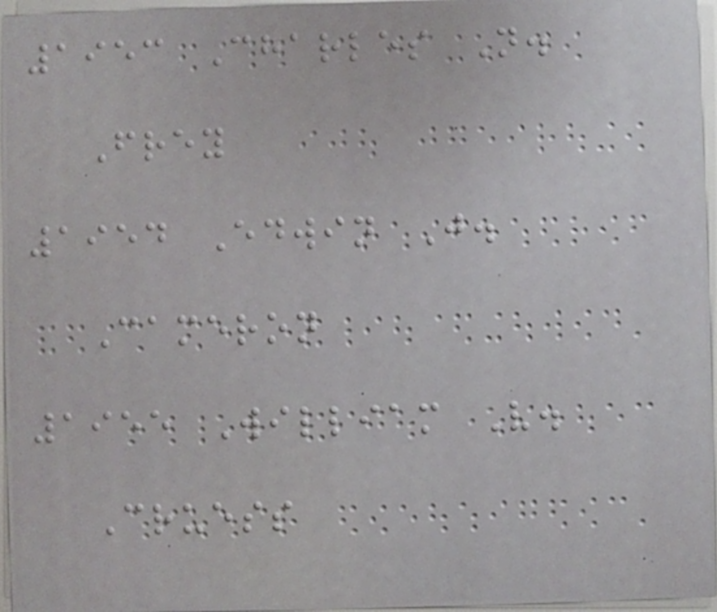1953 Charles N.
Frey
1954 Edwin J.
Cameron
1955 William V.
Cruess
